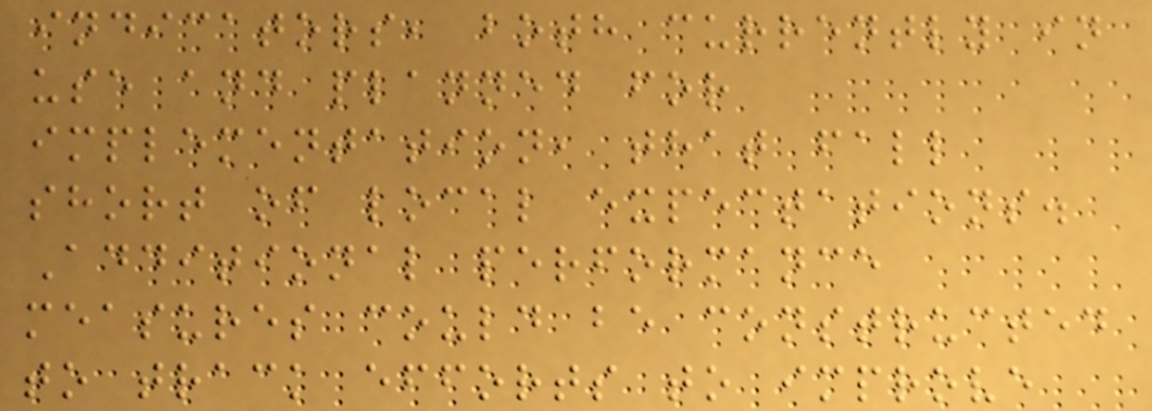indicators, both currently in
use and planned for
implementation, that fall
short of local expectations.
Additional performance
measures could be constructed
to track efforts to improve
